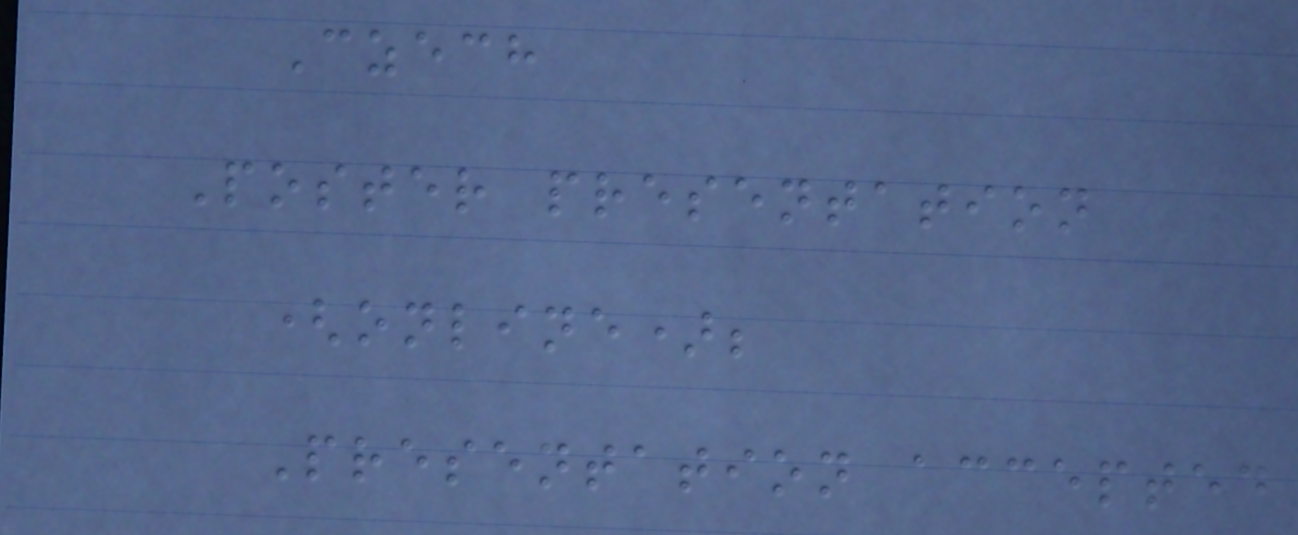Czech
Poster presentation
(online);
Presentation accepted
